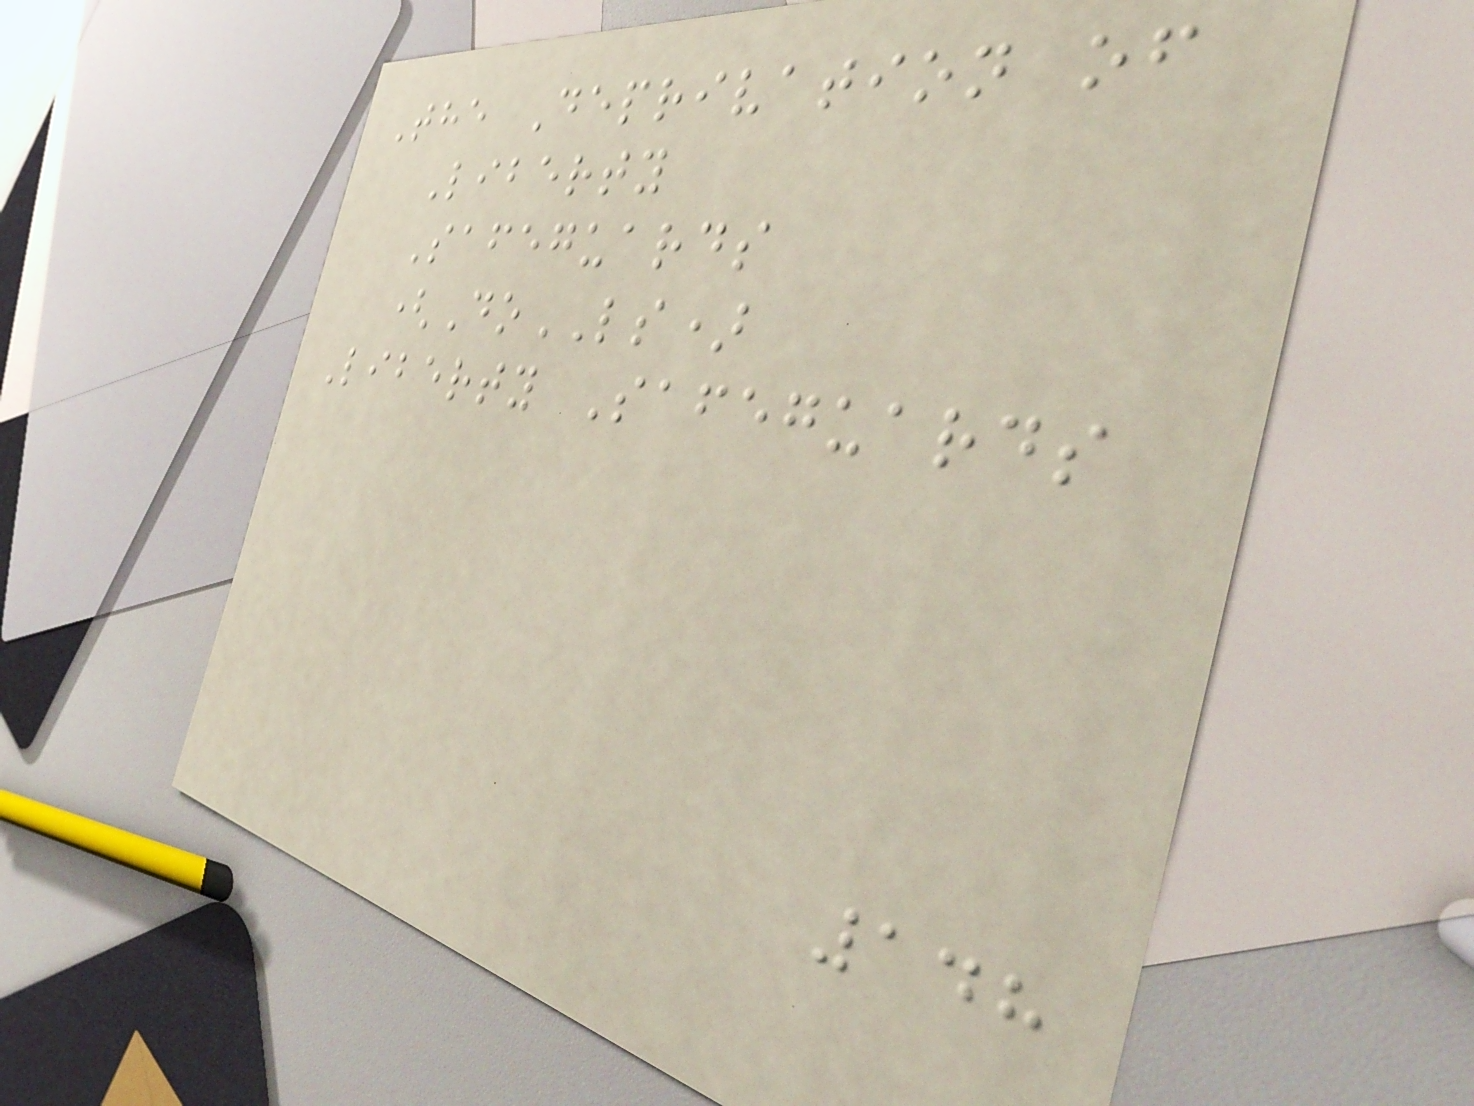The Deprivation of
Liberty
Safeguards
(DoLS)
Liberty Safeguards
148
